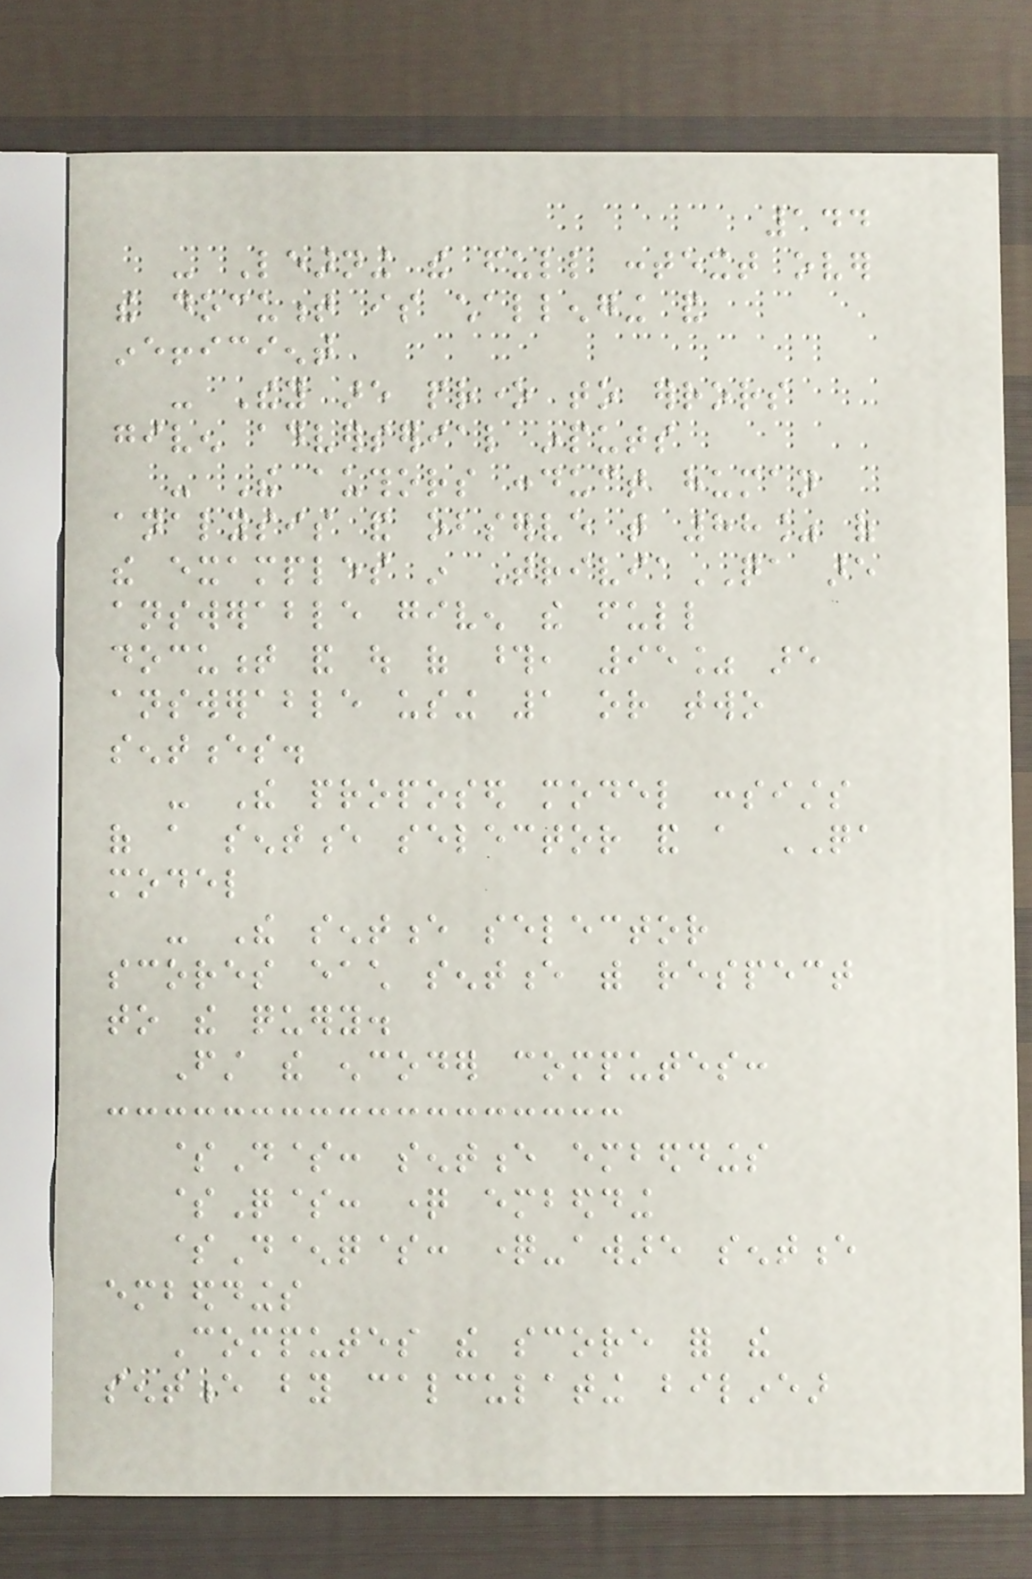144
- Learning the full context over
the document is challenging and
inefficient
- They are prone to errors
given adverserial inputs
- The authors conduct human
analysis and observe that 88% of
the examples in TriviaQA are
answerable given the full
document and out of those, 95% are
answerable using 1 or two
sentences.
- The proposed model consists
of a sentence selector and a QA
model
- The sentence selector
scores each sentence with respect
to the query.
First the encoder computes:
$D$: sentence embeddings
$Q$: question embedding
$D^q$: question-aware sentence
embeddings
Computes the score for the
sentence by calculating bilinear
